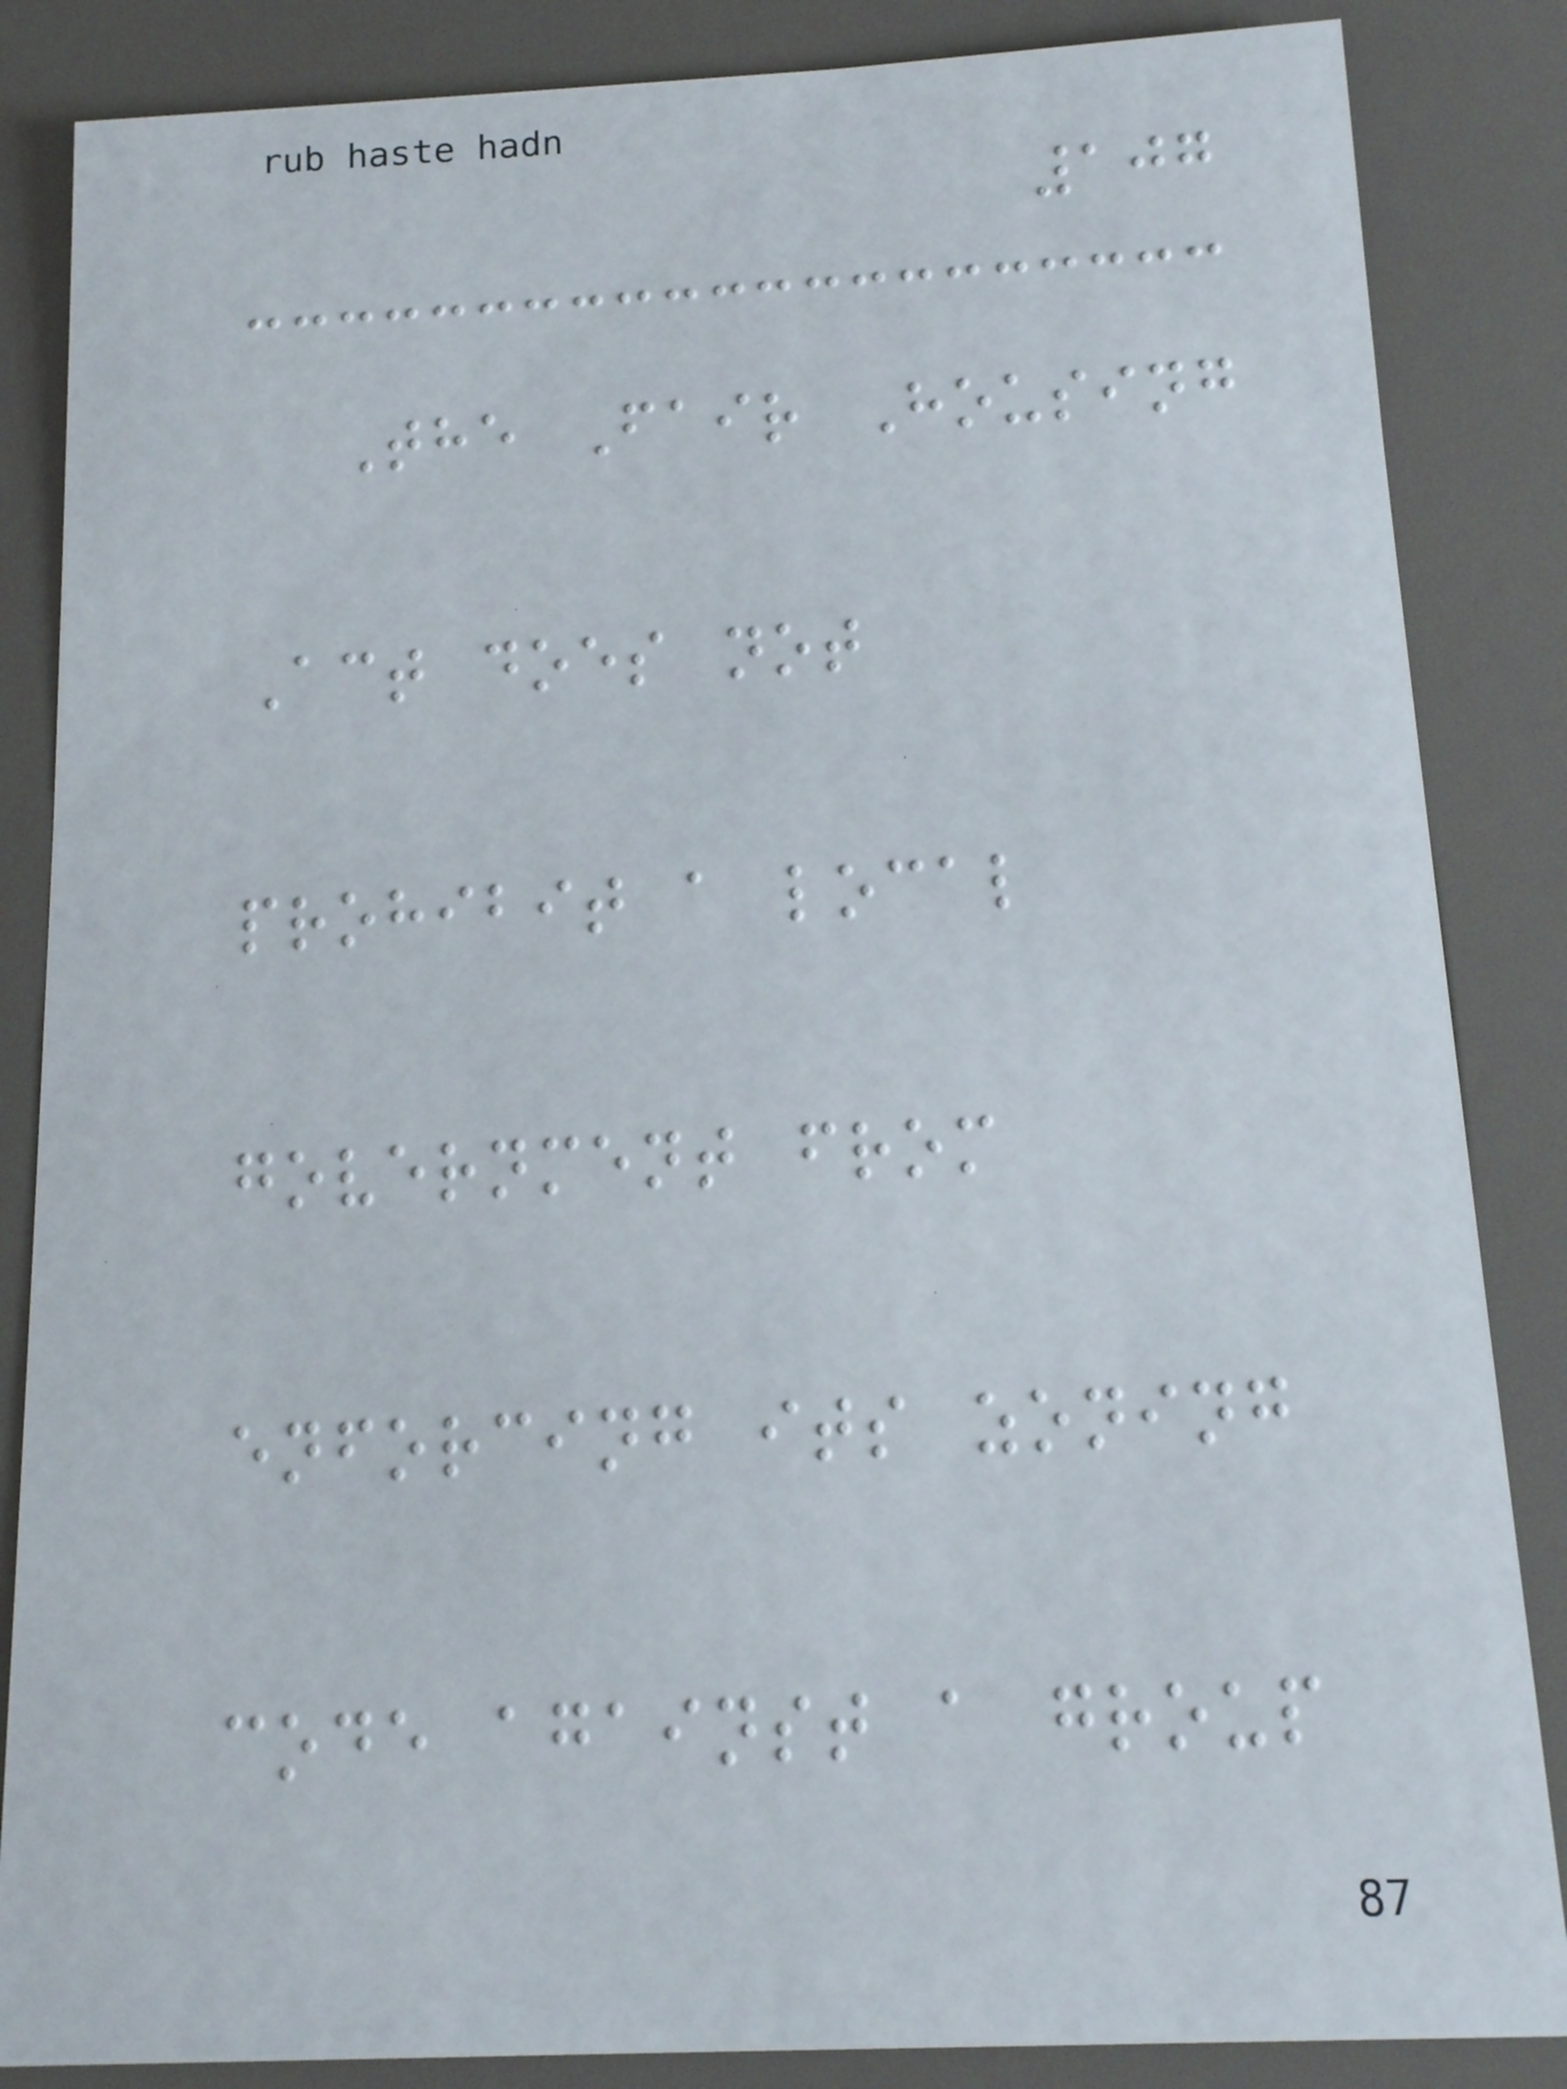107
The Fair Housing
Act does not
prohibit a local
government from
enforcing its zoning
code against a group
